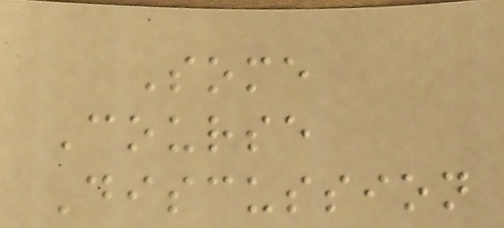Some
Course
Discussion
